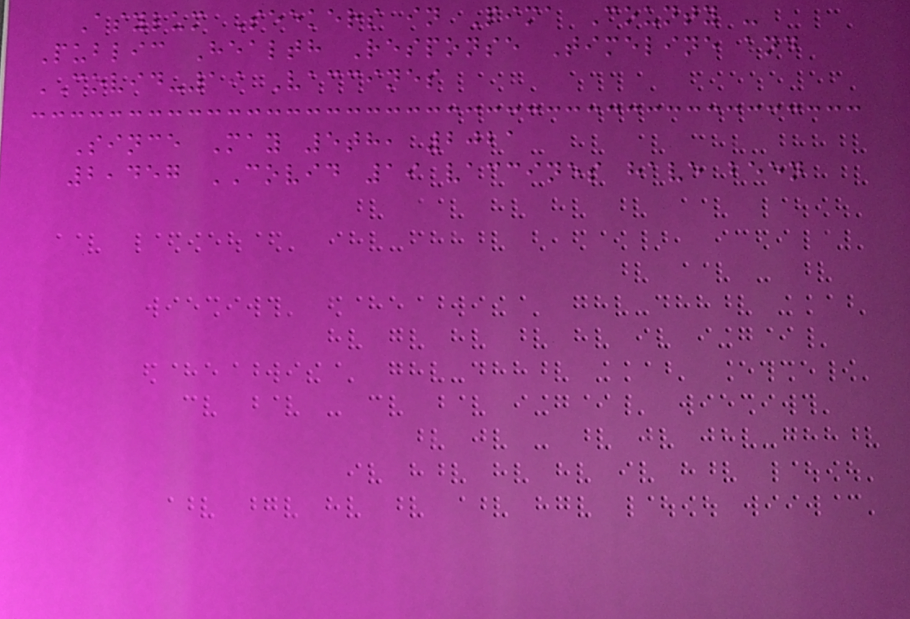Asylum Seekers in Pima County -
Public Health Response Timeline and
COVID-19 Vaccines
Since May 5th, 2021
2,457 COVID 19 vaccines have been
